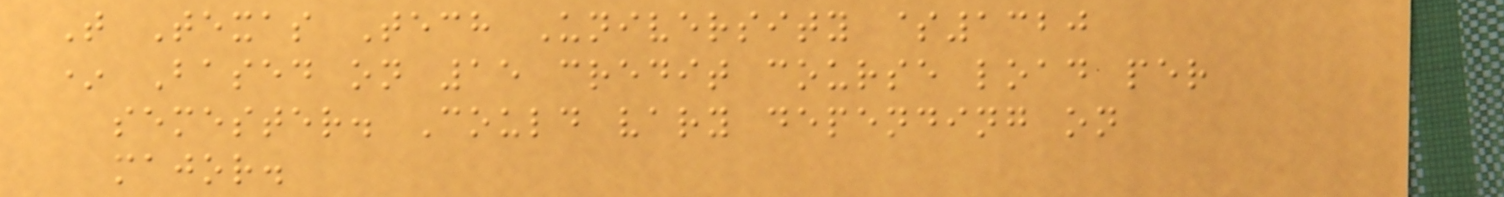T Texas Tech University $1320
* Based on 15 credit course load per
semester. Could vary depending on
major.
